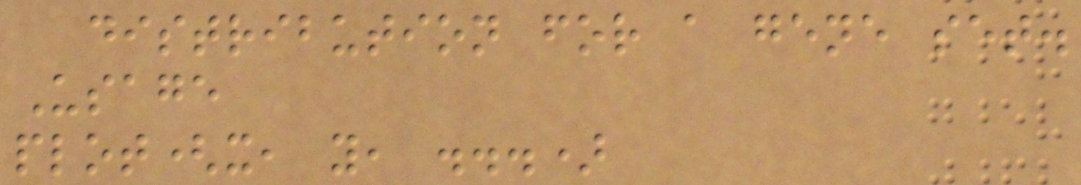distribution for a gene set.
Usage
plot(x, y, ...)
